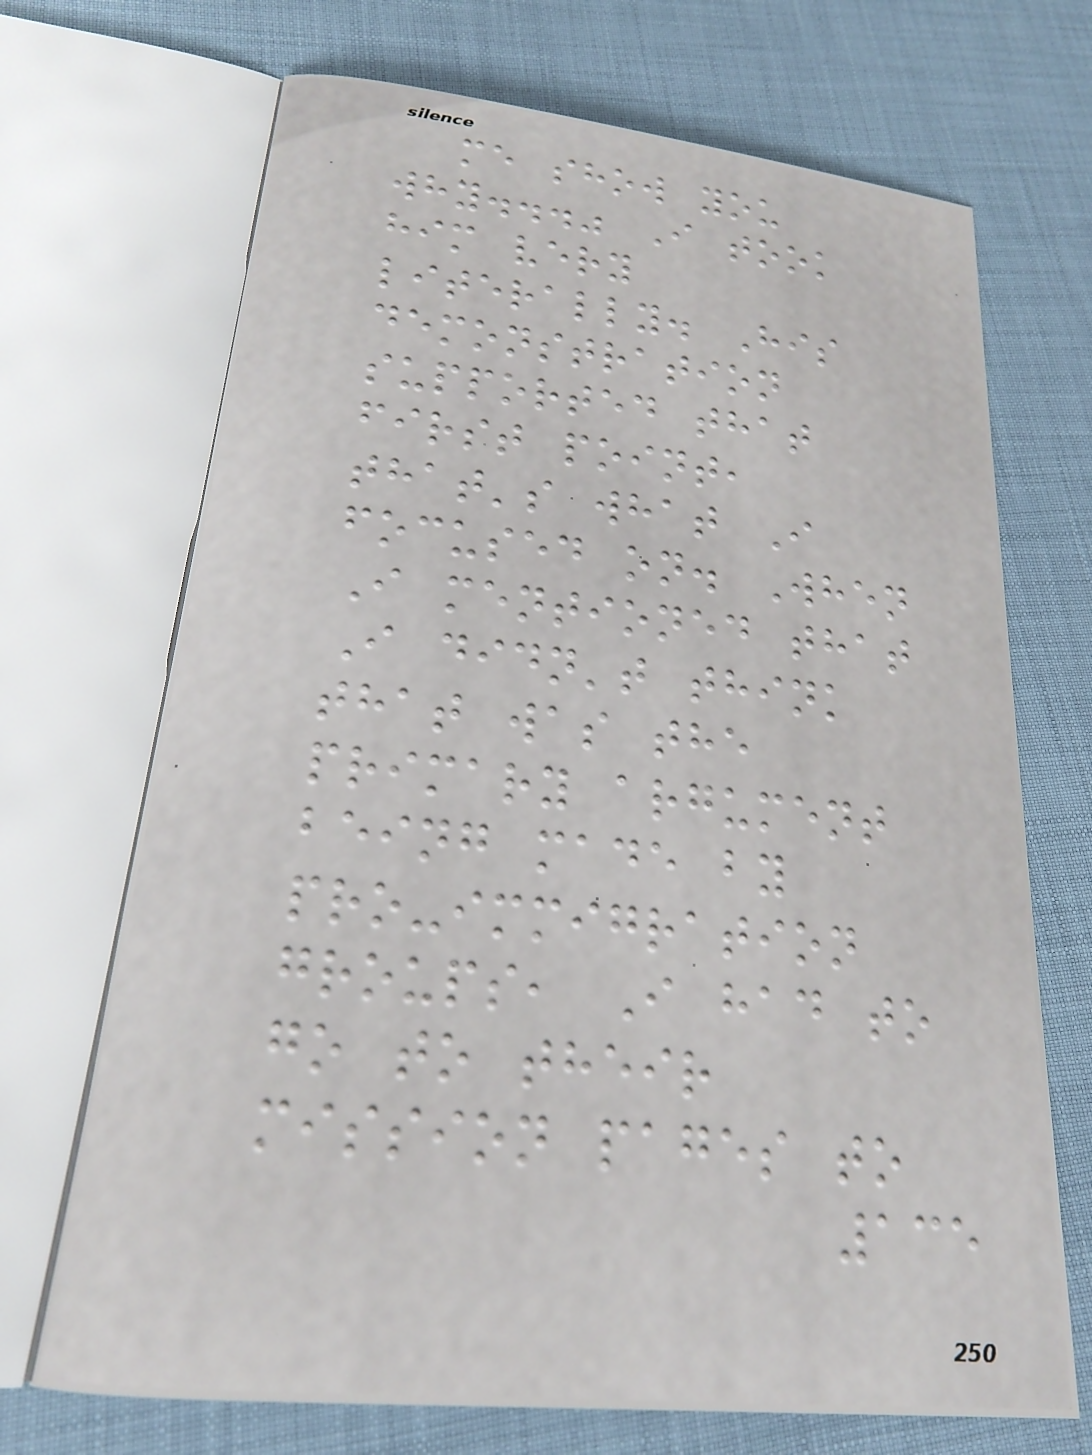me show you
why..." I took
him very
literally. His
demonstration
supported that
first point,
that's what I
focused on. When
I mentioned that
I didn't think
that was the
primary argument
being made by
pro-immigration
groups, I had to
go to their
mission pages to
135
